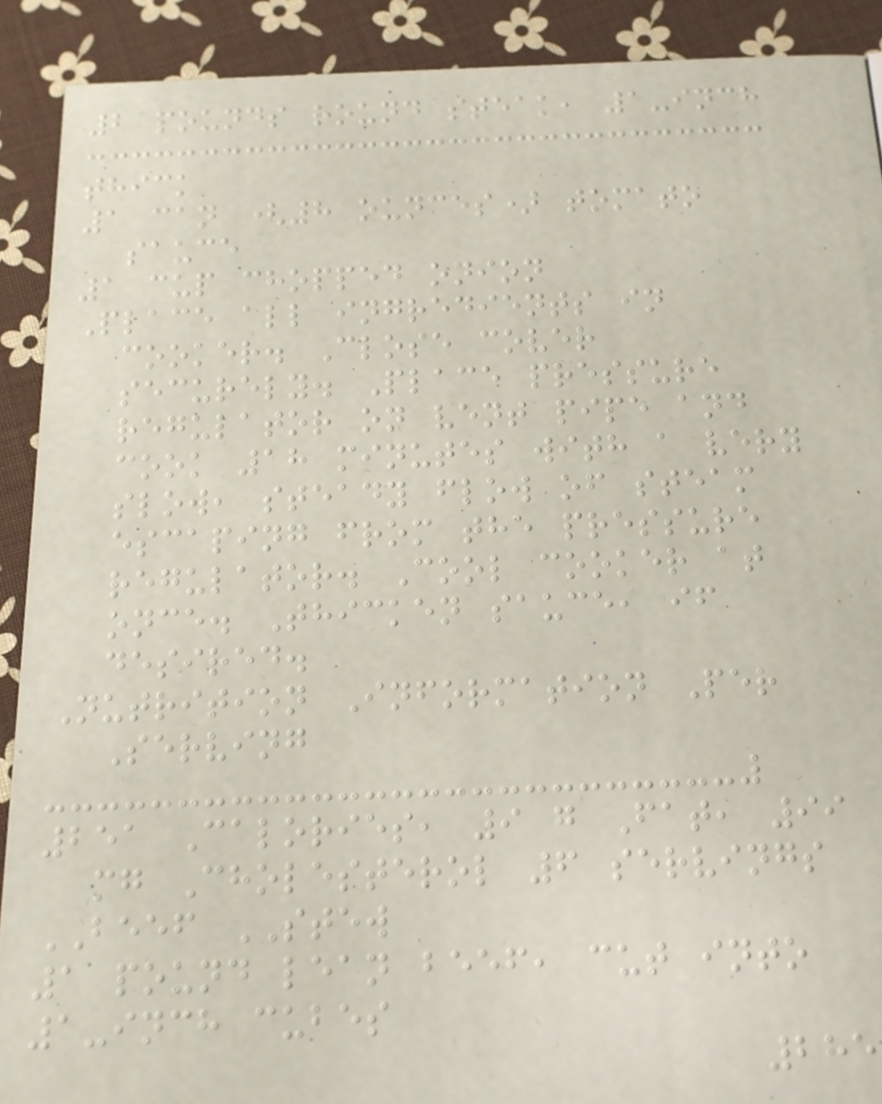2 pounds round steak, 1-inch
thick
1 can (8 ounces) tomato
sauce
1 cup chopped onion
Place all ingredients in
cooker. Close cover
securely. Place pressure
regulator on vent pipe and
cook 18 minutes with a very
slow, steady flow of steam
escaping from the pressure
regulator. Cool cooker at
once. Thicken sauce, if
desired.
Nutrition Information Per
Serving
251 Calories, 9 g Fat, 99
mg Cholesterol 6 servings
BEEF STEW
1 pound lean beef, cut into
1-inch cubes
285
